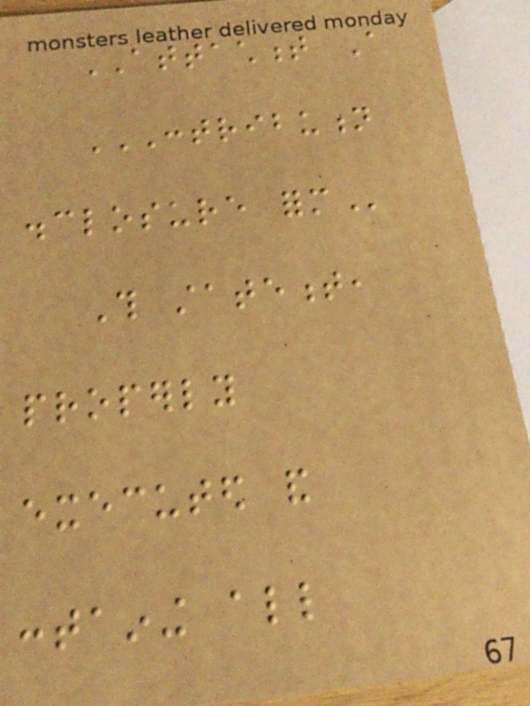ATTACHMENT A
CONTRIBUTION
DISCLOSURE FORM
This statement,
properly
executed and
containing all
